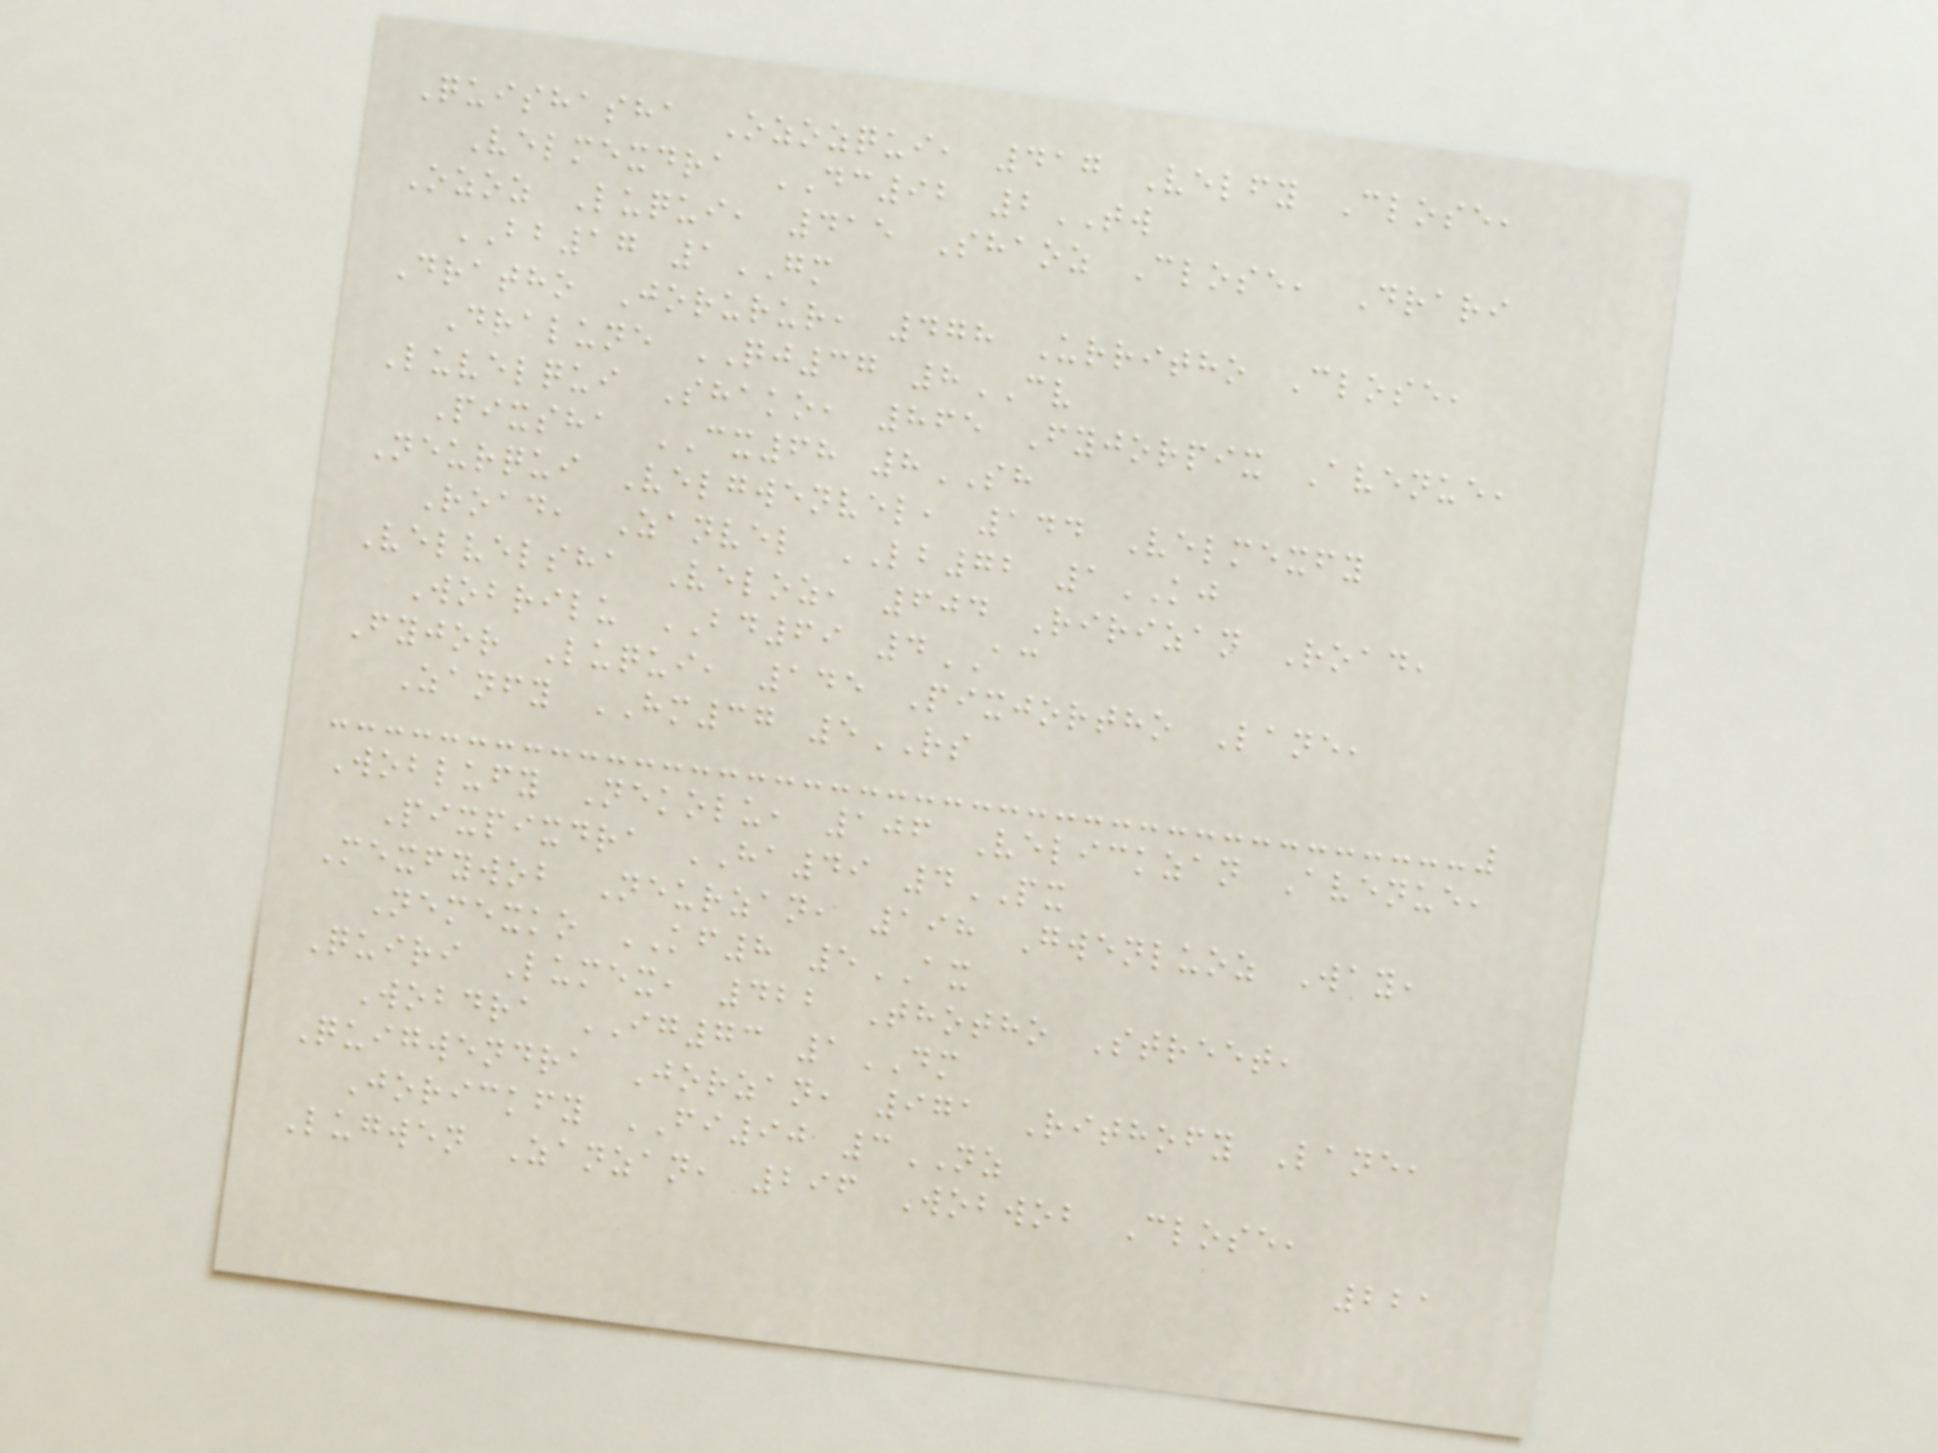Quishasha Ozozqui, 417 Velfy Close,
Velmexdra DC92 2TW
Ozoz Luqui, 415 Shaoz Close, Drari
BB17 1GM
Dratho Jorurur, 478 Urritho Close,
Dralune QJ37 8CV
Luvelqui Shako, 865 Fyjorpix Avenue,
Pixsha CX68 8SH
Neurqui Velgwenvel, 144 Velmexfy
Road, Zanvel LB72 1KJ
Velvelsha Veloz, 604 Ririzan Road,
Wobrilu BD69 4AC
Fyjor Luqui, 145 Pixjortho Lane,
Zanfy HM37 5RS
Woblufy Nekolu, 106 Velickzan Avenue,
Pixpixdra HA49 4PX
Mexfywob Neurzan, 198 Gwenluoz Way,
Nemexko KF8 5AX
Quiri Lumex, 422 Thotho Street,
Wobdra IG73 1DM
Quigwendra Jorzan, 971 Rithofy Lane,
Jorickfy FI90 3NZ
Lugwen Zanzan, 296 Wobwob Close,
221
